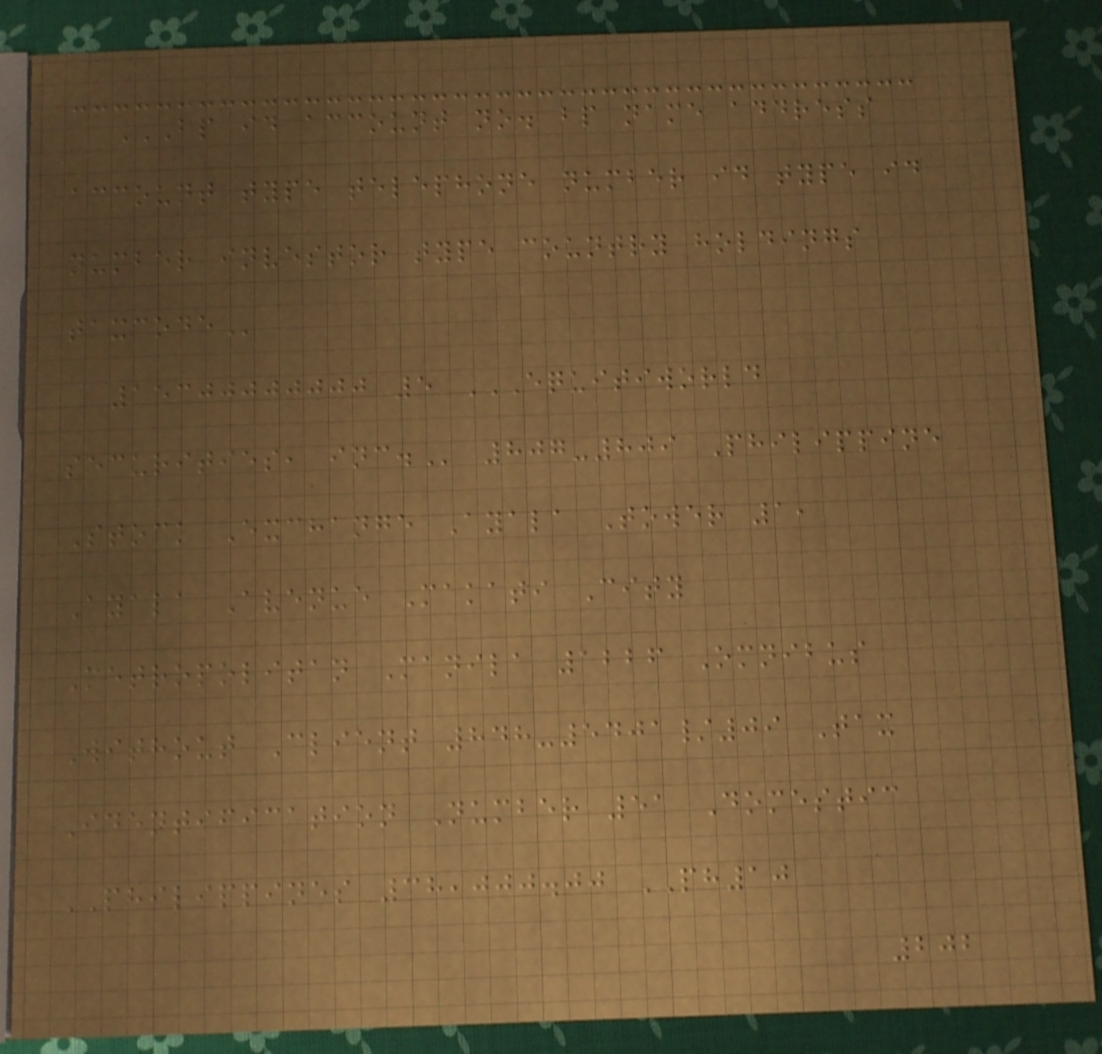BP ID ACCOUNT NO. BP NAME ADDRESS
ACCOUNT TYPE TELEPHONE NUMBER ID TYPE ID
NUMBER INVESTOR TYPE COUNTRY HOLDINGS
TAXCODE
15300000000 5 EQUITIWORLD
SECURITIES, INC. 807-809 Philippine
Stock Exchange Ayala Tower 1,
Ayala Avenue Makati City
Metropolitan Manila 1226 Omnibus
Without Client 848-5401/09 Tax
Identification Number 51 Domestic
PHILIPPINES 38,000.00 PH10
202
